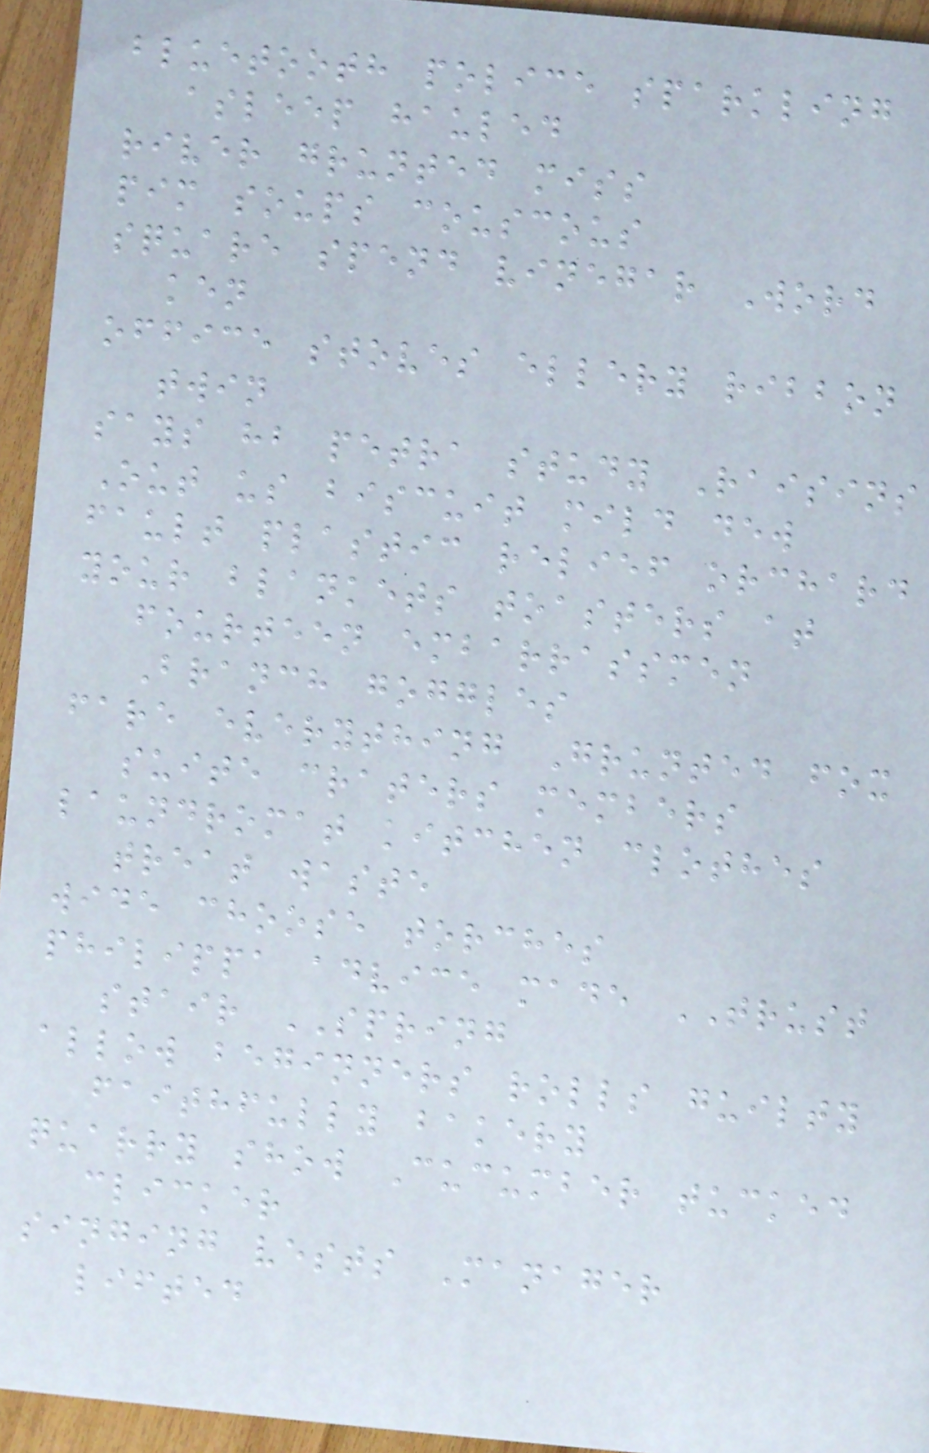bluetooth police sparkling
asleep hauled
river grunted miss
pim soups couscous
square spend vinegar Word
ken
office stoves ellery ribbon
twin
says hb petra study Raisins
Out us biscuit mild dew
fault plastic relief orchard
your blankets toasters at
fourteen embarrassmen
Branch goggles
fare everything Grunted fox
suite craters members
laundromat kitchen clothes
treat waste
wide choose torches
philippa advice made TRUST
stair SPRING
allow beginners rolls guilty
faithfully bakery
quarry show Cucumber tucked
clicker
singing vests Manager
lifted
